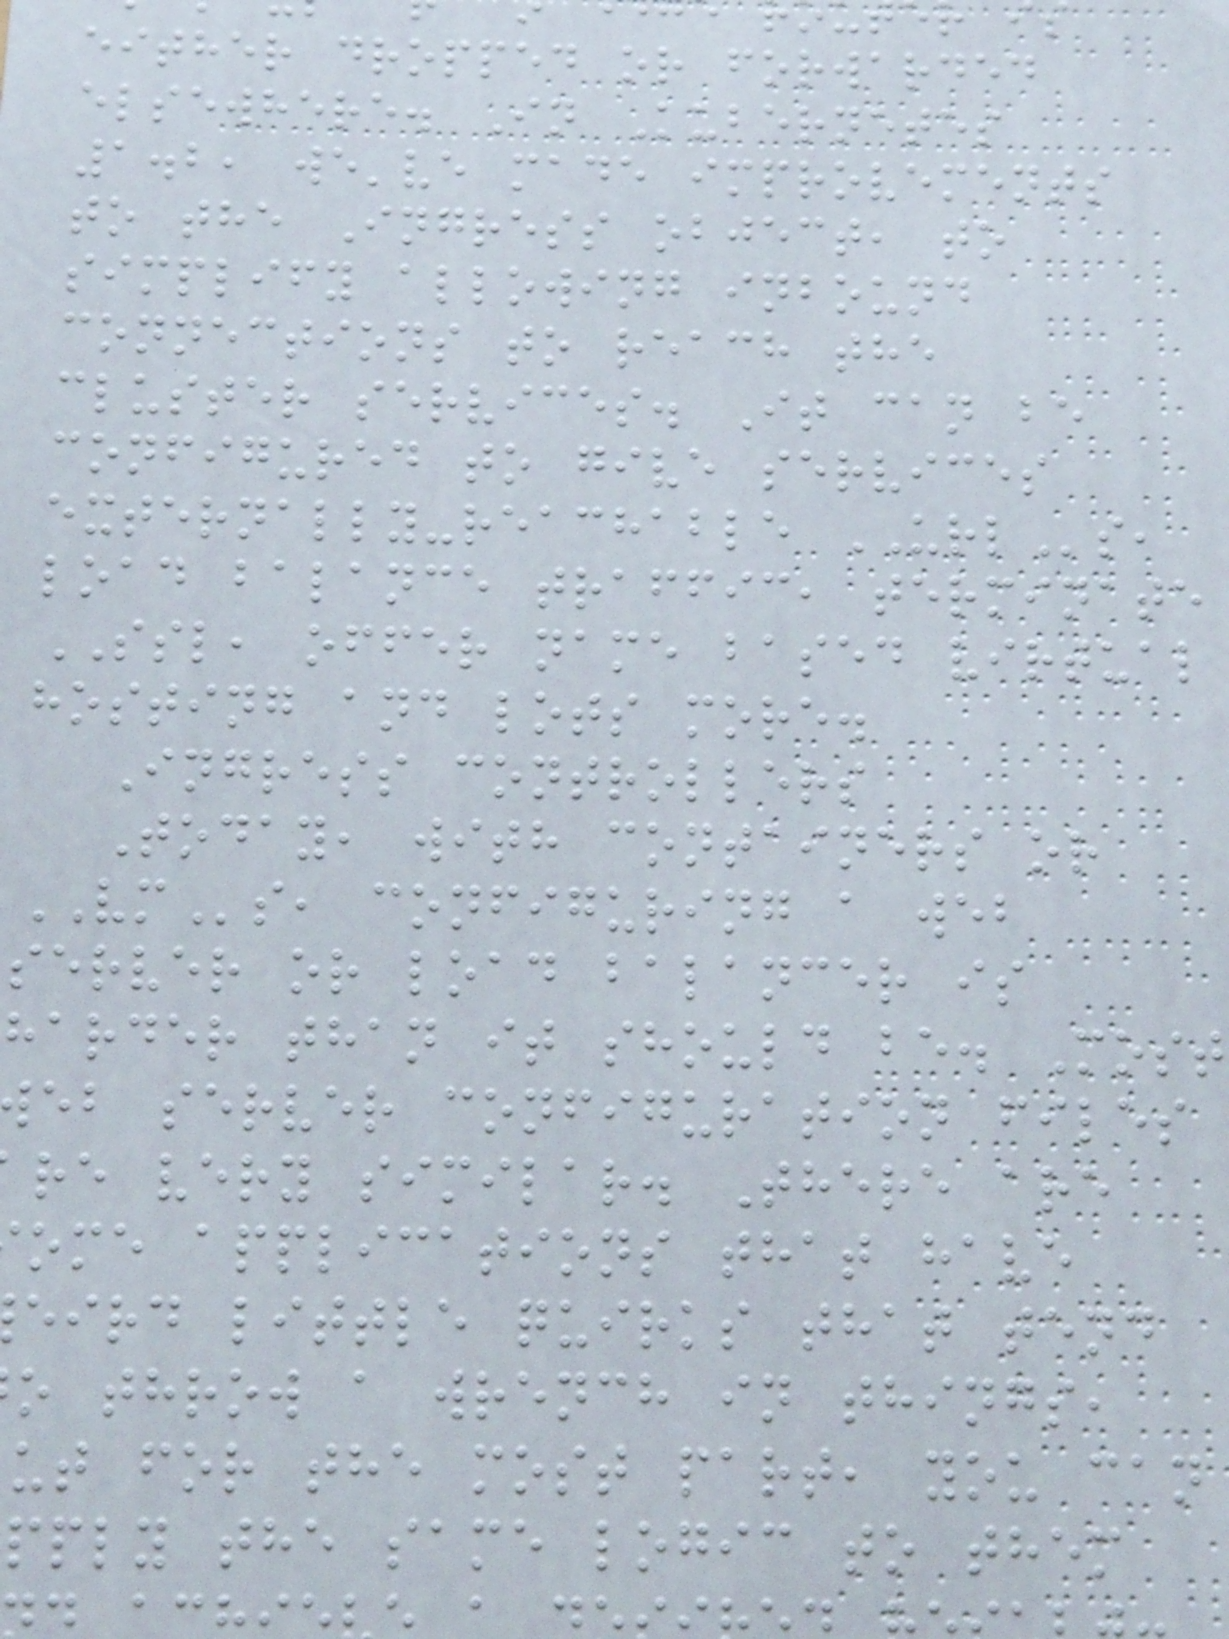either dropped or forwarded
elsewhere. In Kubernetes
1.2, we've made improvements
to the Ingress object, to
simplify allowing inbound
connections to reach the
cluster services. It can be
configured to give services
externally-reachable URLs,
load balance traffic, terminate
SSL, offer name based virtual
hosting and lots more.
Ingress controllers
Today, with containers or
VMs, configuring a web
server or load balancer is
harder than it should be. Most
eb server configuration files
re very similar. There are
ome applications that have
eird little quirks that tend
o throw a wrench in things,
ut for the most part, you can
pply the same logic to them
